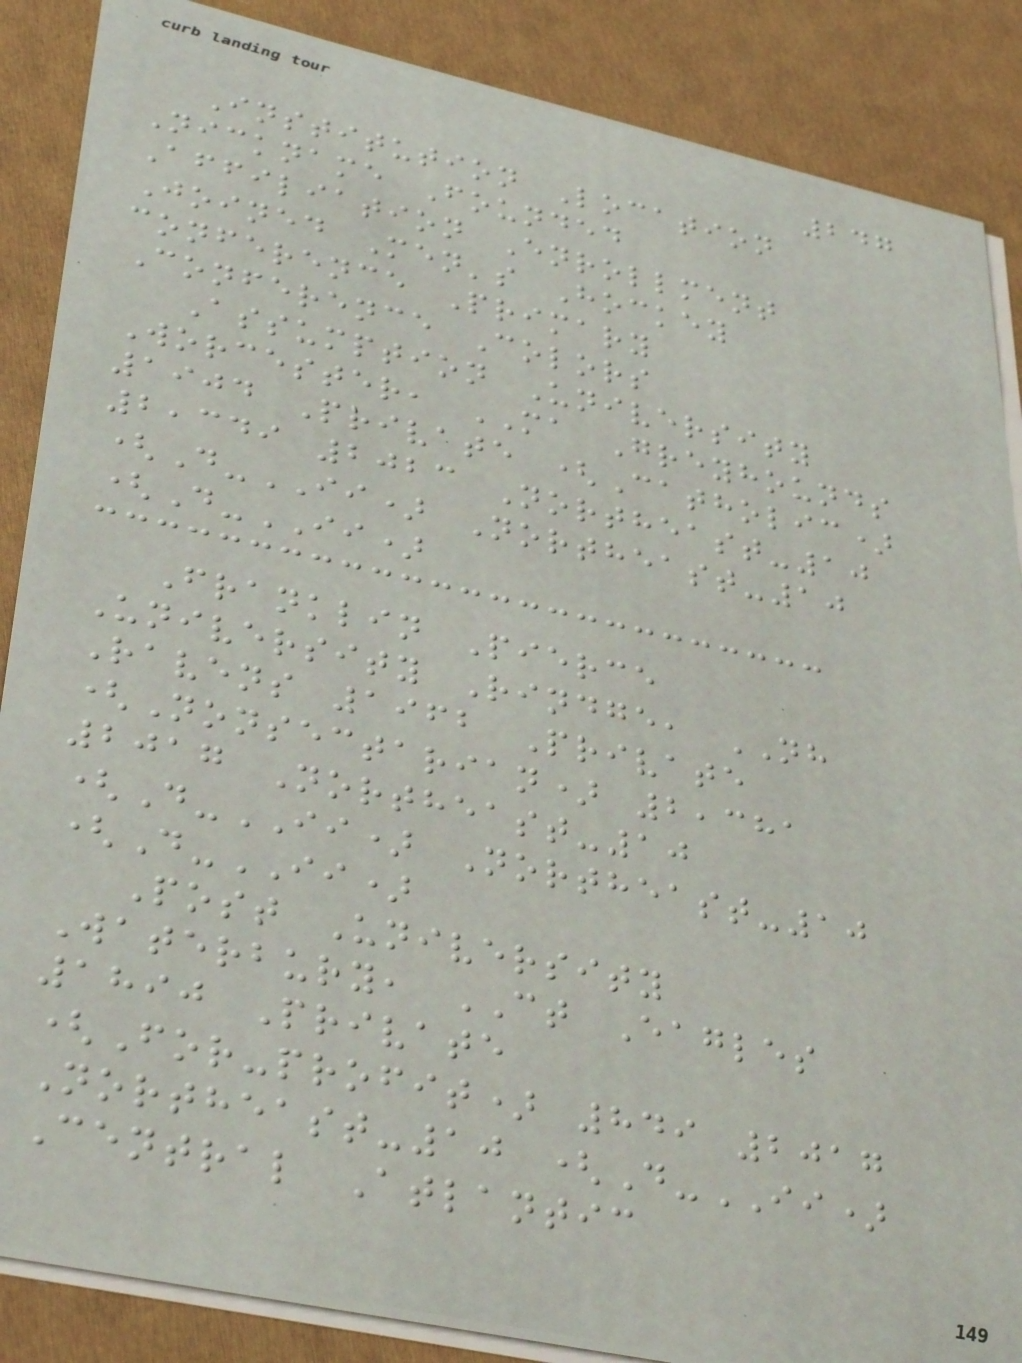247
Institution Location
Nickname Founded
Affiliation Enrollment
Joined Men's Hockey
conference Primary
Conference Colors
Assumption University
Worcester, MA Greyhounds
1904 Private (Catholic)
2,349 2023 Northeast-10
(D-II) Northeast-10
(D-II)
Franklin Pierce
University Rindge, NH
Ravens 1962 Private
(Nonsectarian) 2,381
2017 Northeast-10
(D-II) Northeast-10
(D-II)
Post University
Waterbury, CT Eagles
1890 Private
(For-profit) 849 2017
Northeast-10 (D-II)
Central Atlantic
